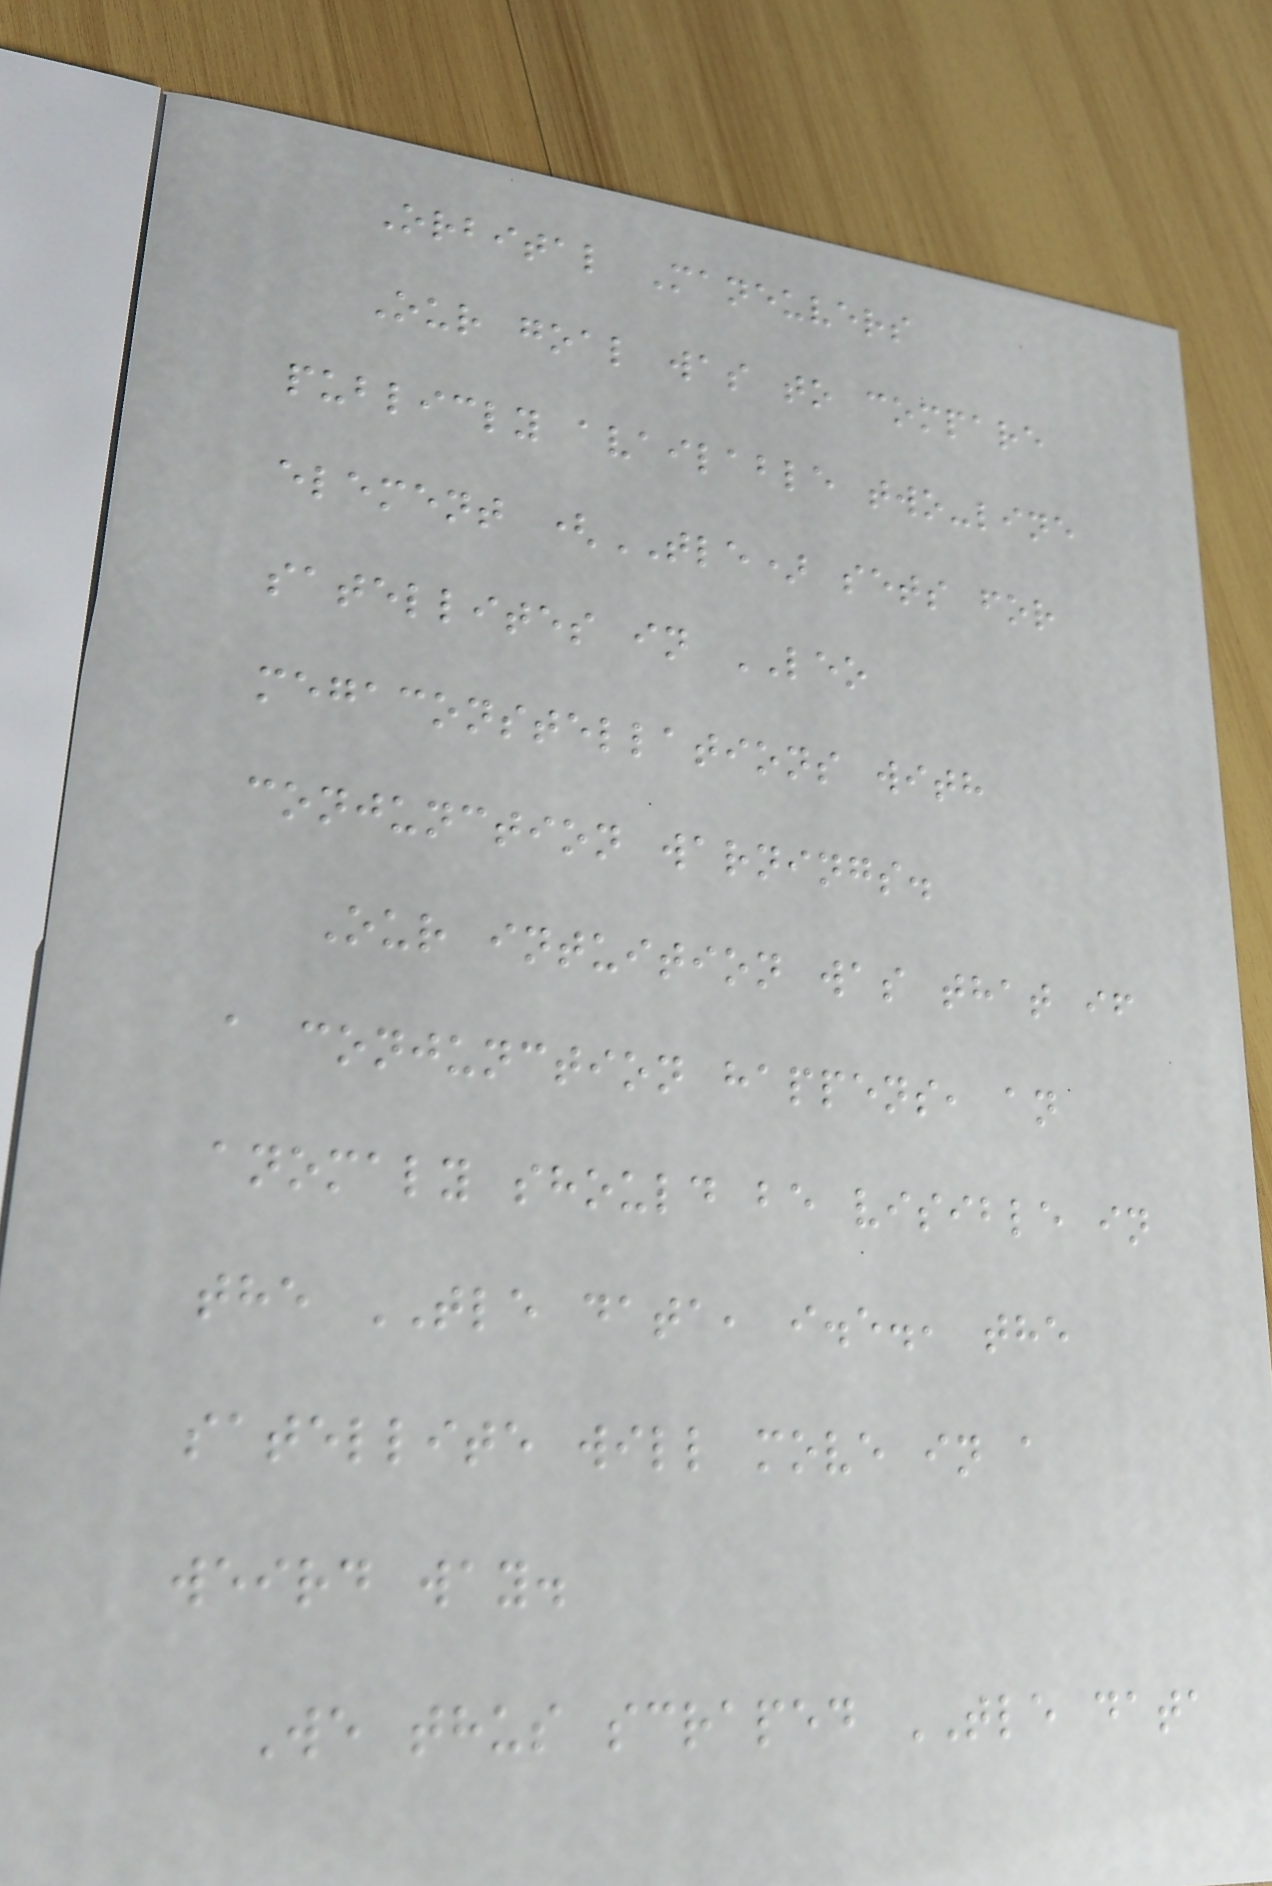Orbital Maneuvers
Our goal was to compare
publicly available two-line
element (TLE) sets for
satellites in LEO
megaconstellations with
conjunction warnings.
Our intuition was that if
a conjunction happens, an
anomaly should be visible in
the TLE data, i.e., the
satellite will move in a
weird way.
We thus scraped TLE data
